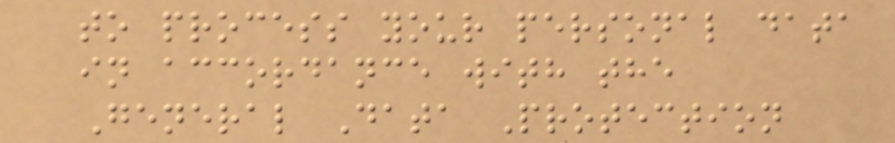to process your personal data
in accordance with the
General Data Protection
